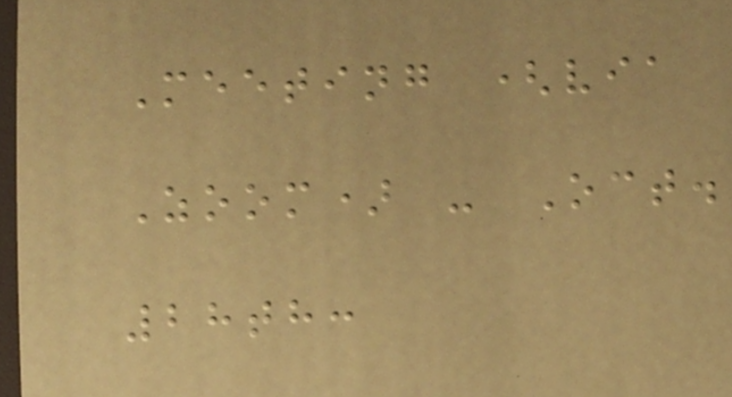Meeting (via
Zoom) - Oct.
28th:
